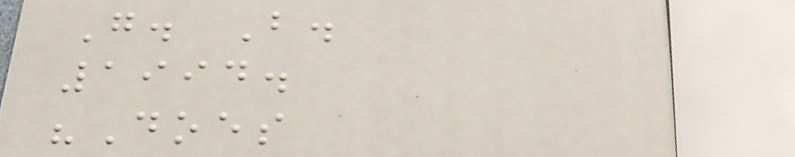G. B.
1994.
"Does
